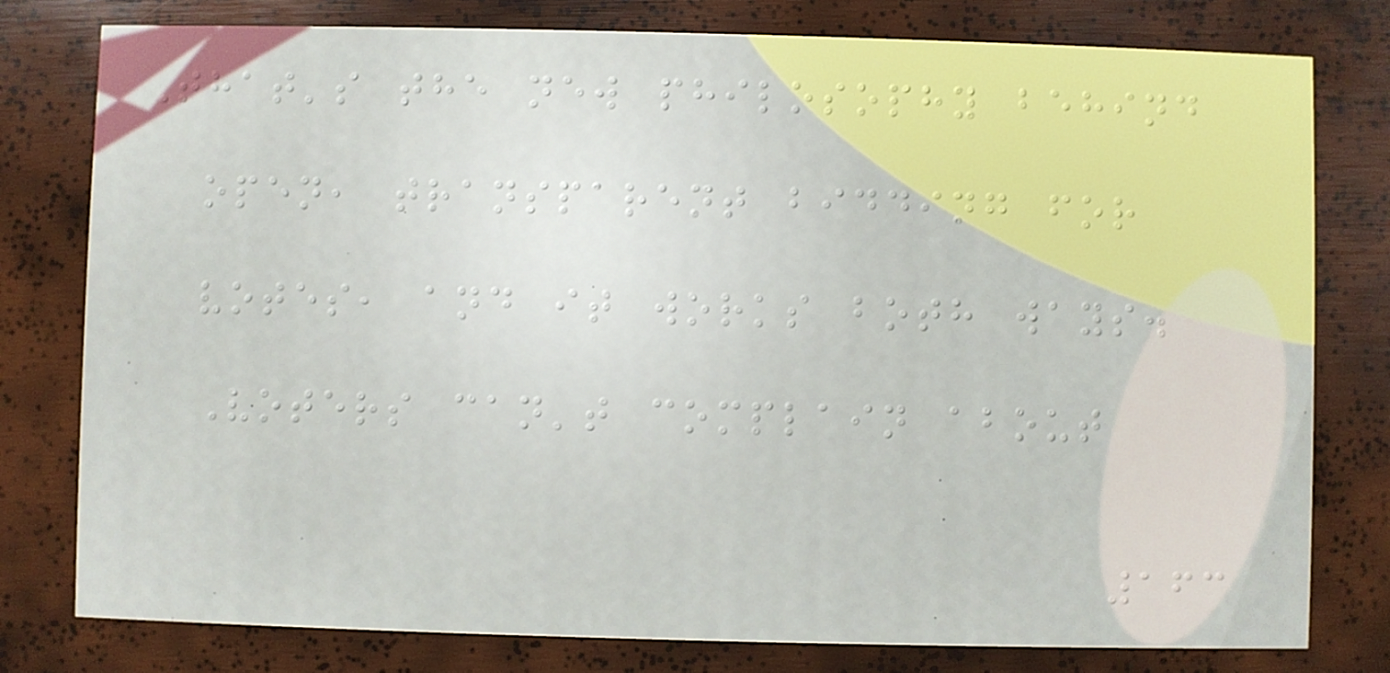That's the new philosophy behind
open, transparent bidding for
votes, and it works both ways.
Voters can't complain about
163
